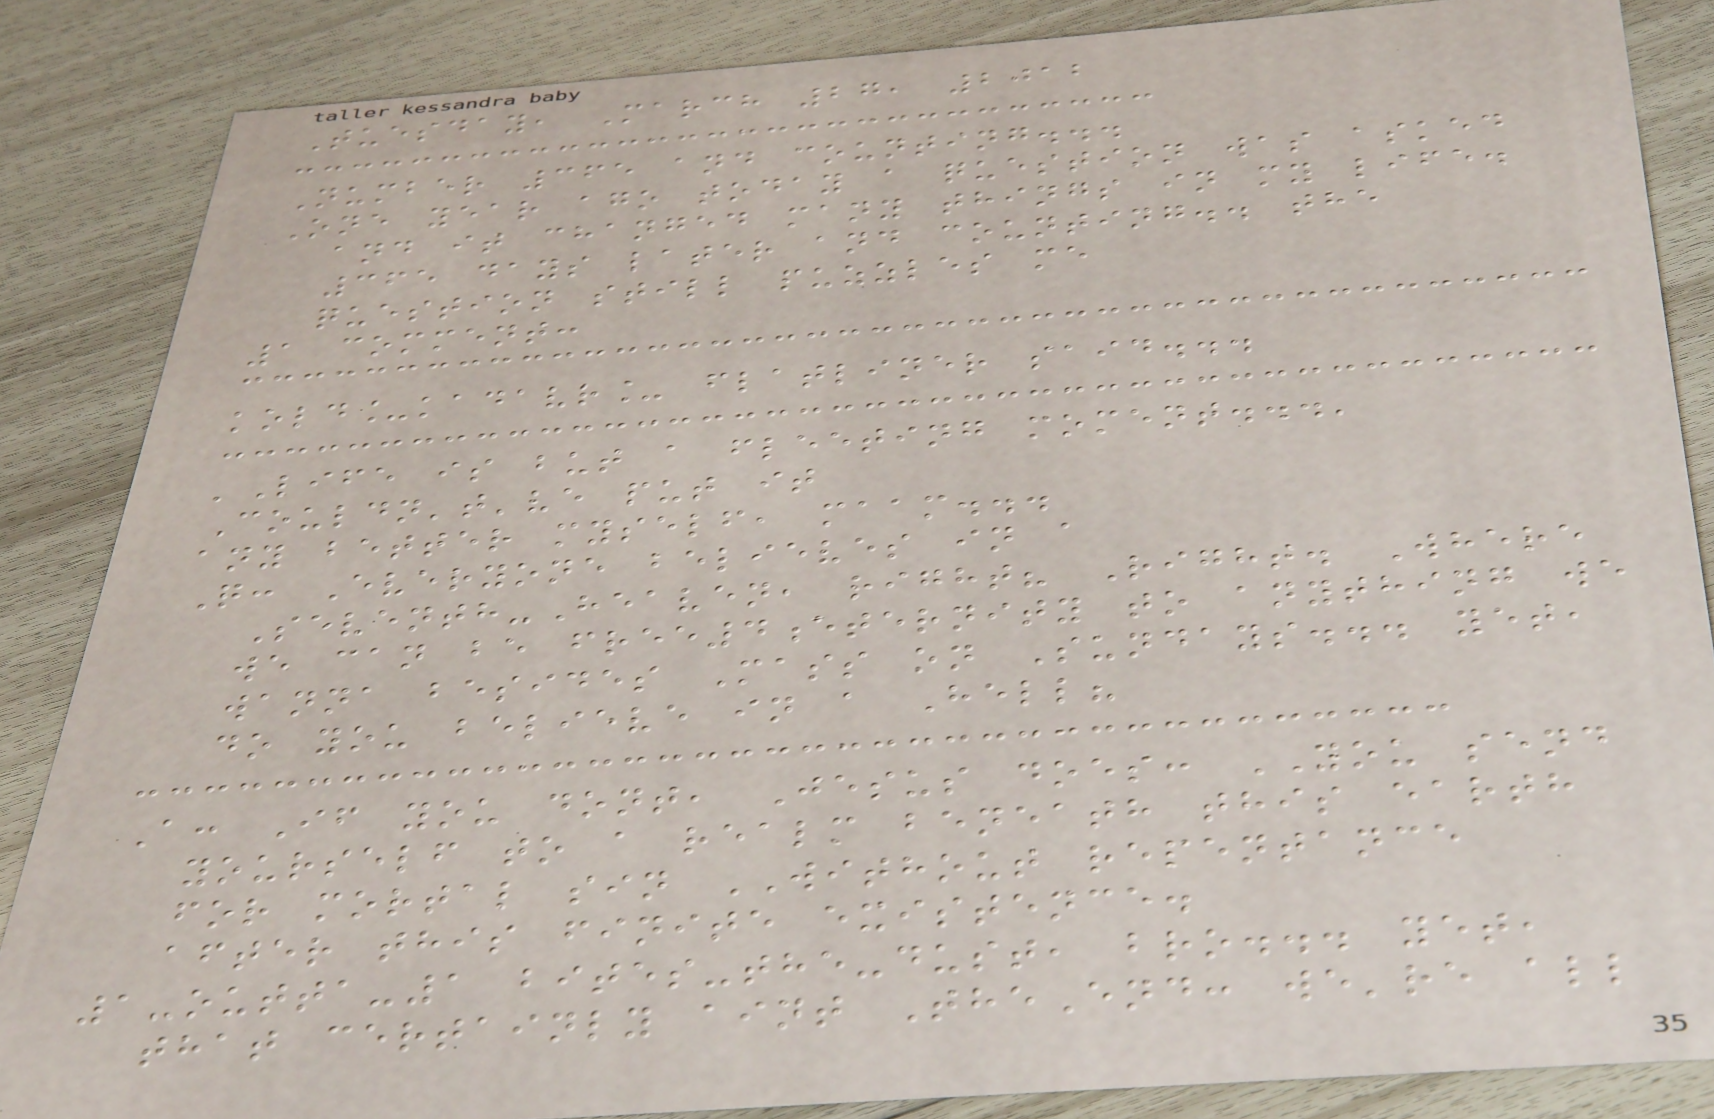Tuesday, March 27, 2012
Number 365 and counting...
One year ago today a question was asked
and it changed many things in my life.
365 days later and counting.. the
question still puzzles me
1 comment:
kold_kadavr_ flatliner said...
'Life is but a fleeting moment...'
Couldn't've put it
any better myself, maam...
Q: Everyone believes in a
Seventh-Heaven, right? Right. Where
we can be free4eternity to anything we
wanna besides Mass on Sundays... yet,
do you believe in a Hell?
A: If you dont, Jesus does: YOU send
yourself to a realm beneath this earth
for mortal sin WITHOUT repentance
after this finite existence.
1-outta-1 bites-the-dust, bro... yet,
that certainly aint TheEnd: we're all
